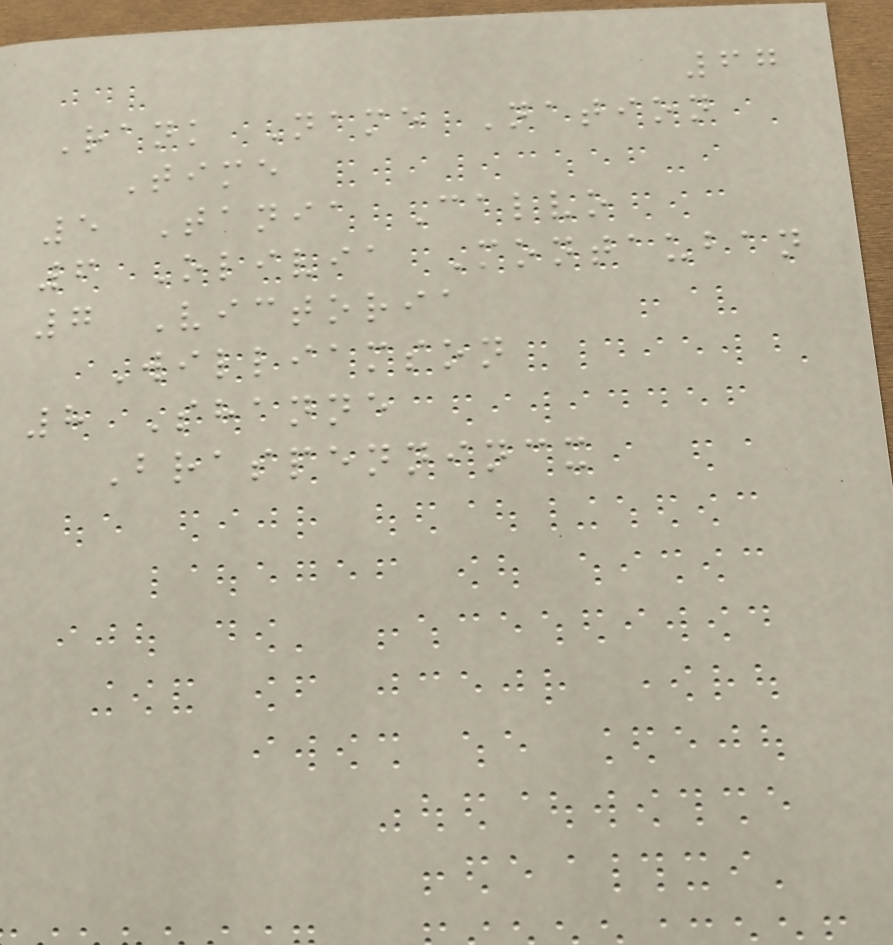67
Rank Name Nation
Time
5 Tania Calvo
6 Olivia Montauban
7 Victoria
Williamson
8 Shanne
Braspennincx
